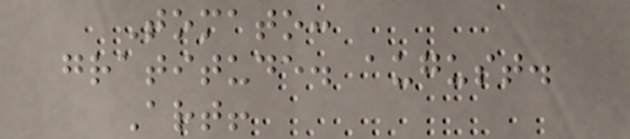Tomato:
gratitude. august.
Art!
